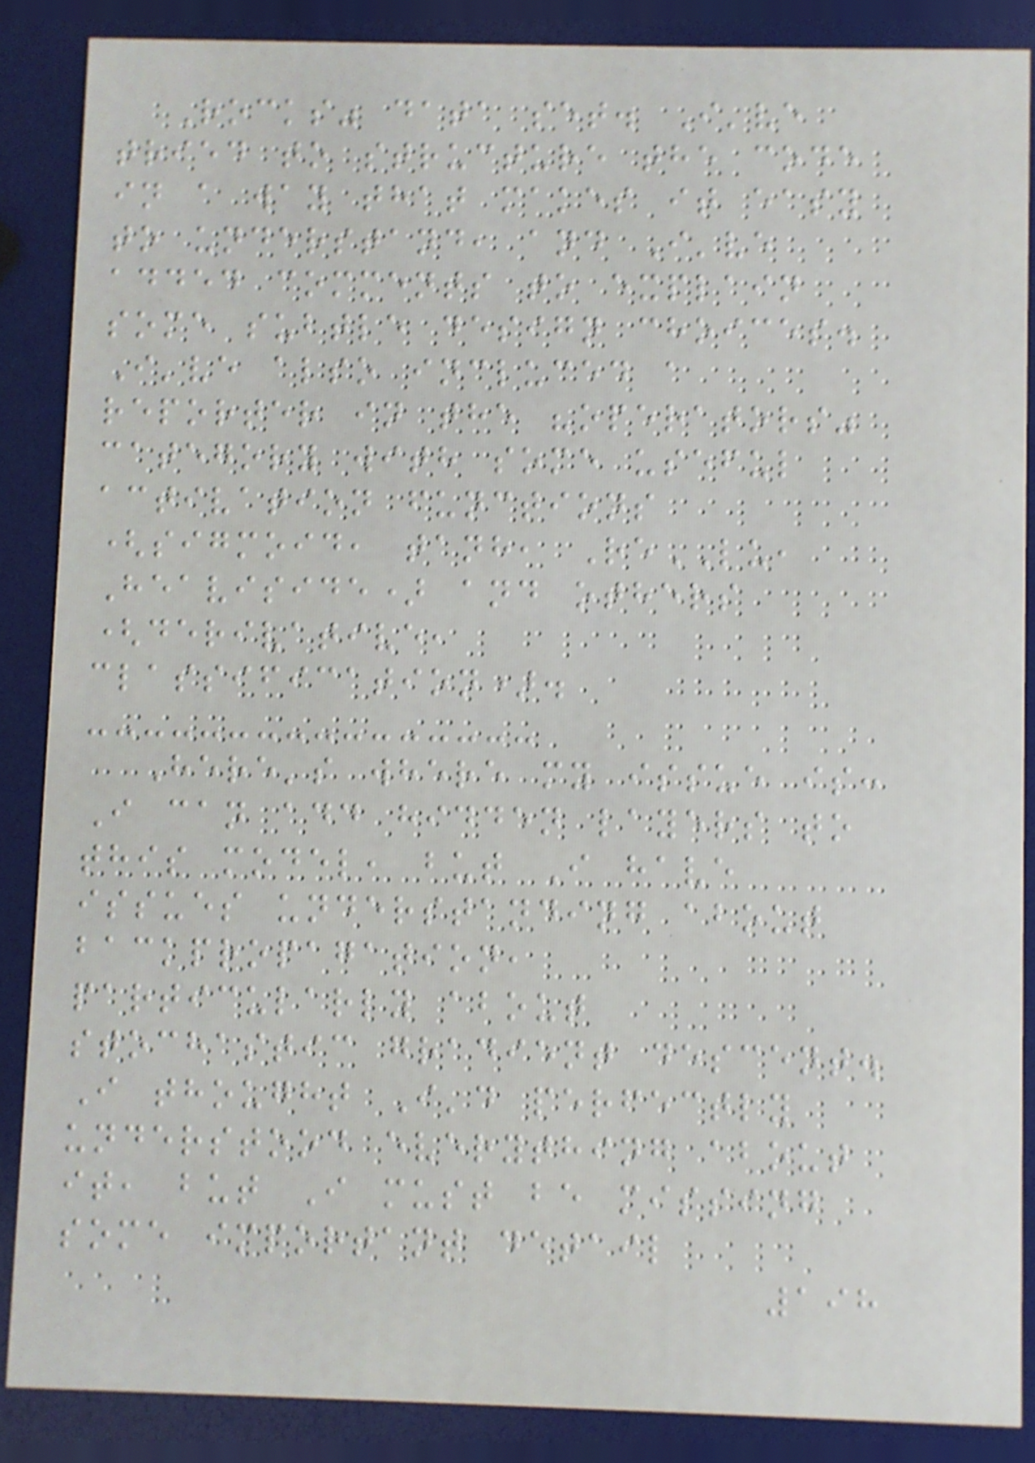Rocks" data set. I've
tried to structure the code
in a way that makes it easy
to understand, and I've
added comments to explain
some subtle design choices.
I've also incluced a
reporter in the "operators"
category with some useful
activation functions
(sigmoid, tanh, ReLU,
Heaviside) and others
(derivative,
classification).
Here's where my issue is:
I can add hidden layers to
this model, but I have
issues understanding about
backpropagation,
particularly about
stochastic gradient descent.
I thought I'd perfectly
understood everything about
it, but I must be missing
some important detail
198
